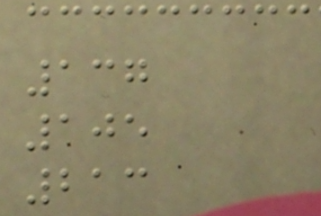137
105
213
